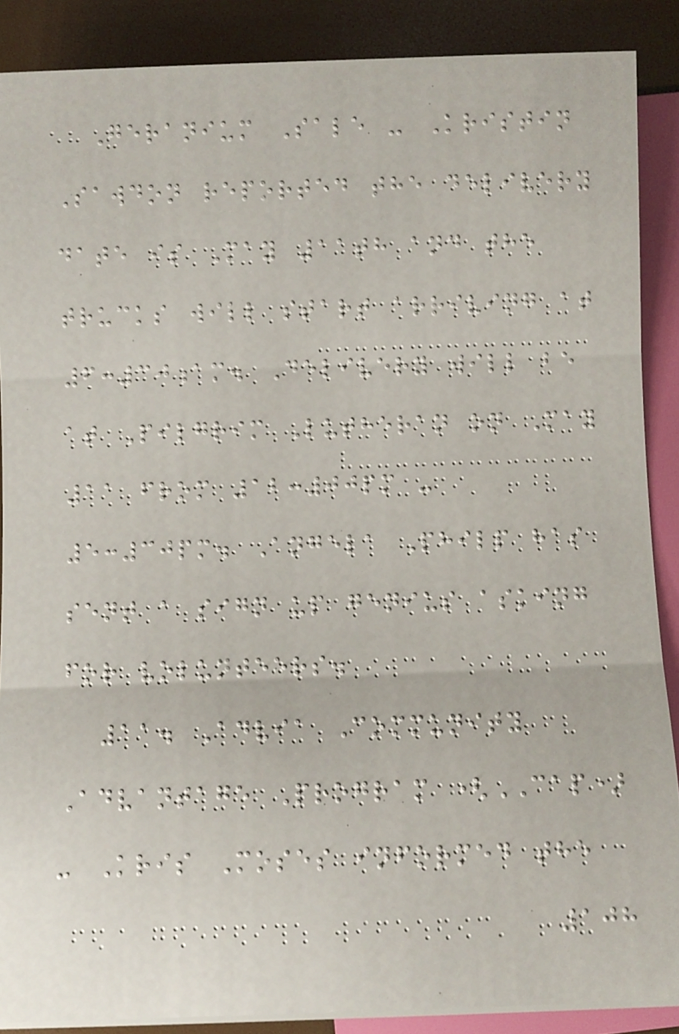Geranium Sale - Kristin
Sawdon reported the delivery
date is May 11th and the
trucks will start arriving at
6:30am. Delivery will be
at Pilgrim Lutheran on May
11 from 12:00pm -
5:30pm. Angela Philp has
sent a sign up genius asking
for volunteers.
11. Advia Community
Advantage Program (CAP)
- Kris Moses informed the
108
